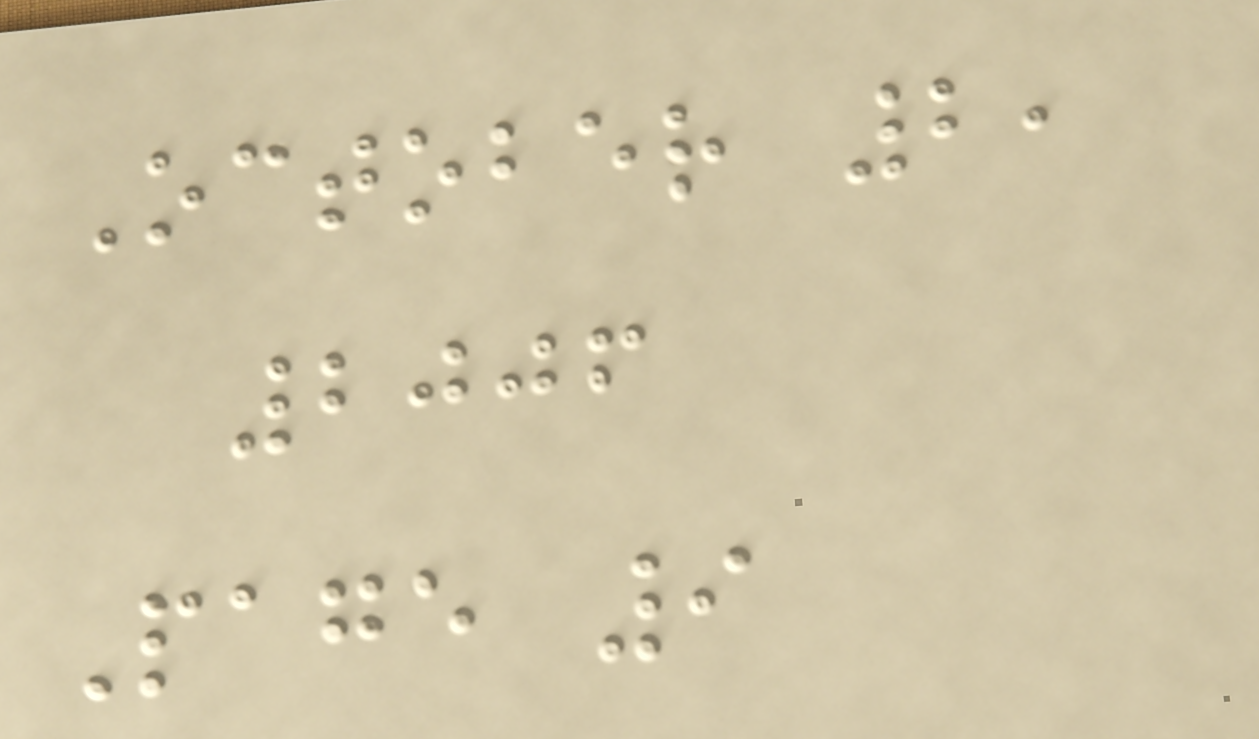October 2,
2006
Page 9
